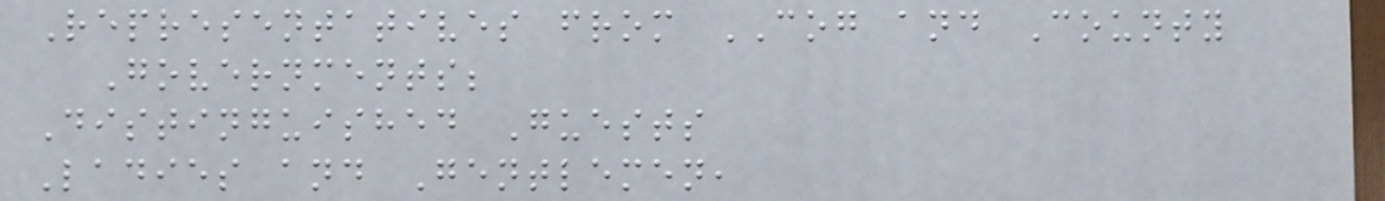Representatives from COG and County
Governments;
Distinguished Guests
Ladies and Gentlemen,
